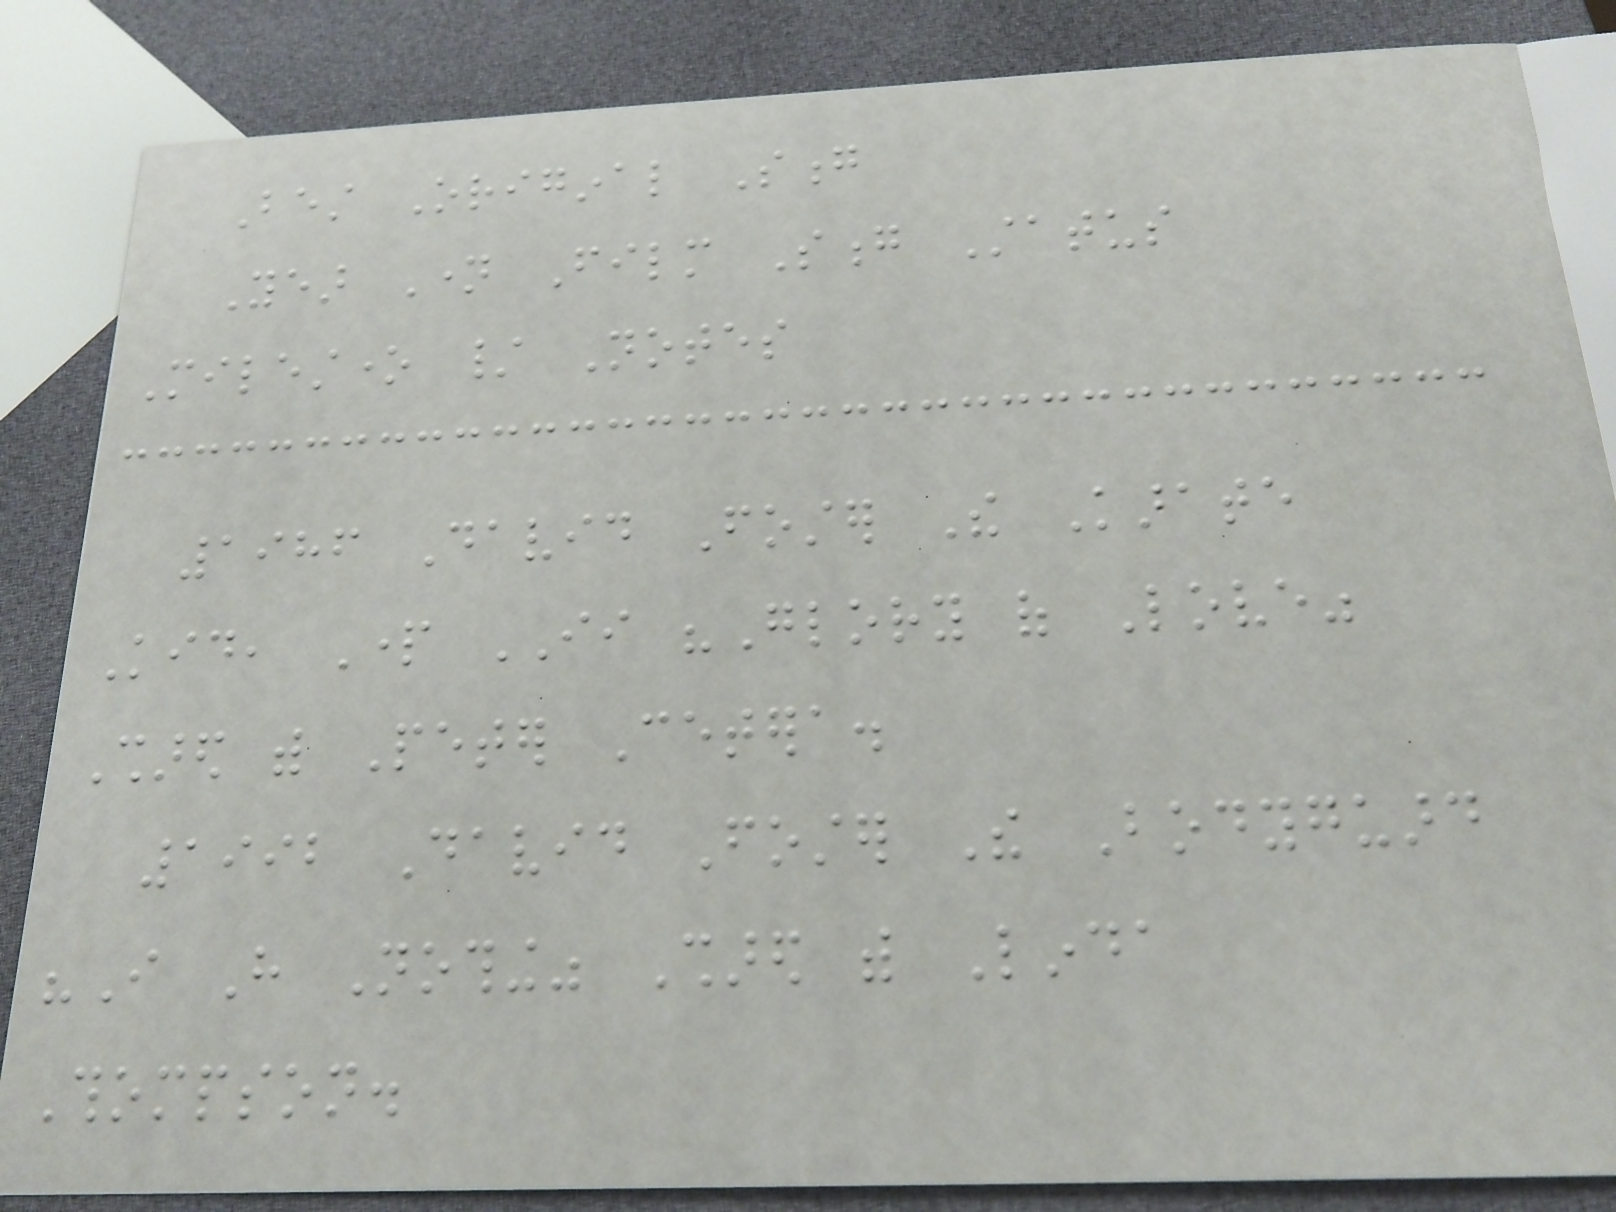Best Original Song
Year Name Film Song Status
Milestone / Notes
1986 David Foster The Karate
Kid, Part II "Glory of Love"
Shared with Peter Cetera.
1992 David Foster The Bodyguard
"I Have Nothing" Shared with Linda
Thompson.
